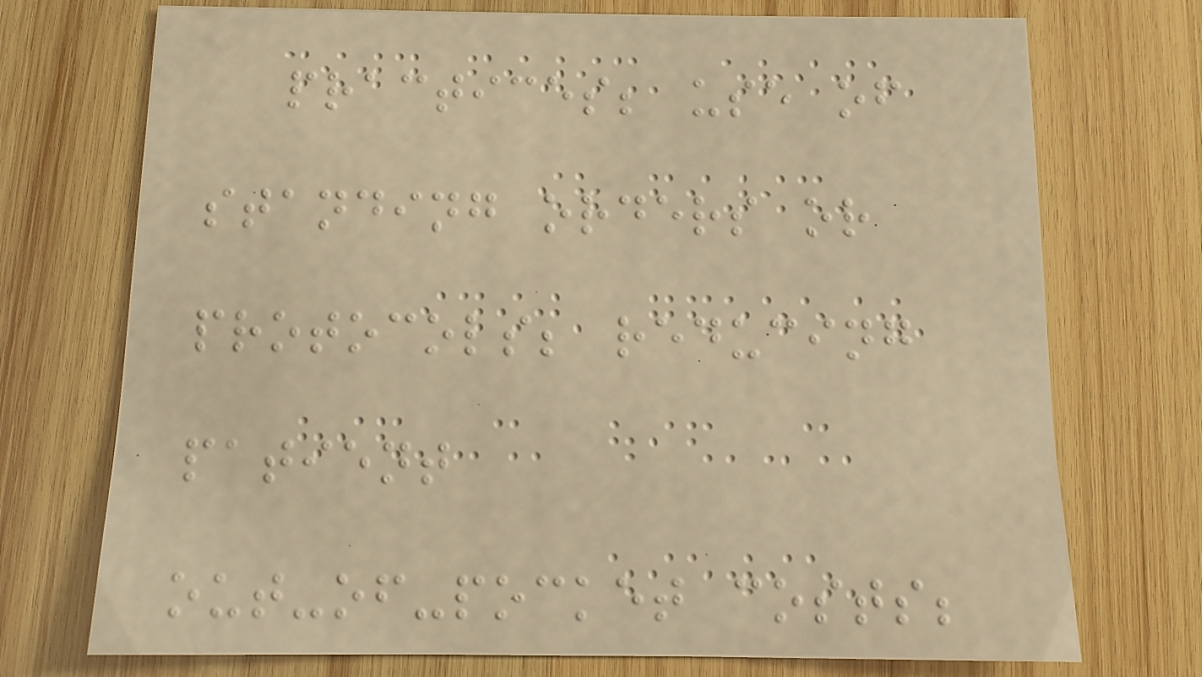practices; use of
standing orders or
protocols; reducing
patient
out-of-pocket costs;
